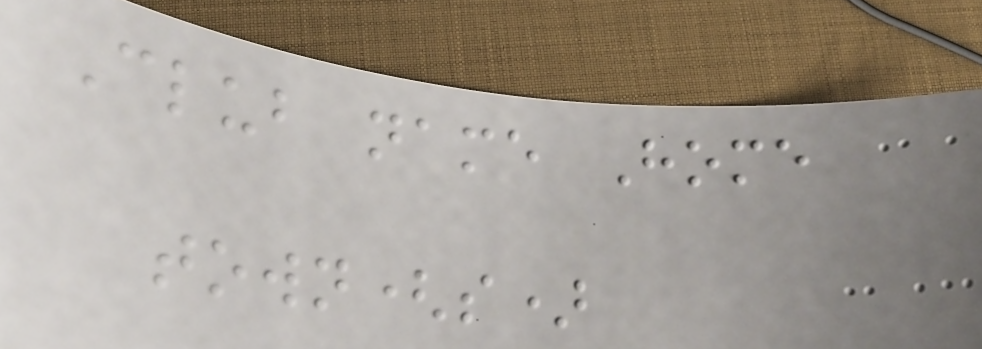Club name Home
town(s)
